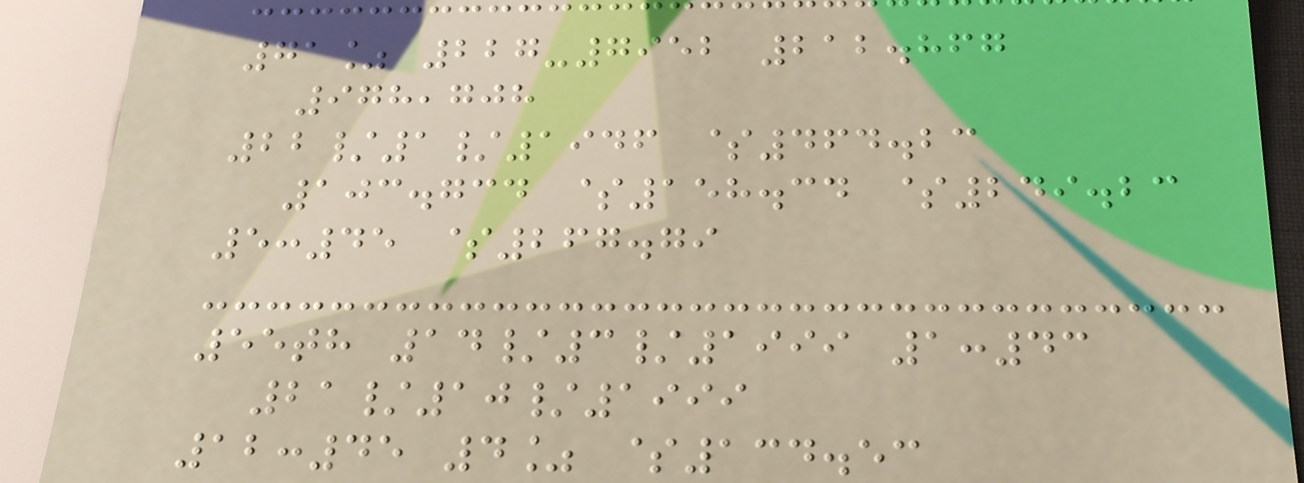71% 227-7952 212.867
978,708
22/1/1946 $464.23
103.734 $158.34 $249.23
5:45 $267.79
55th 14/3/1999 1:43
21/10/1999
12:45 4% $134.53
